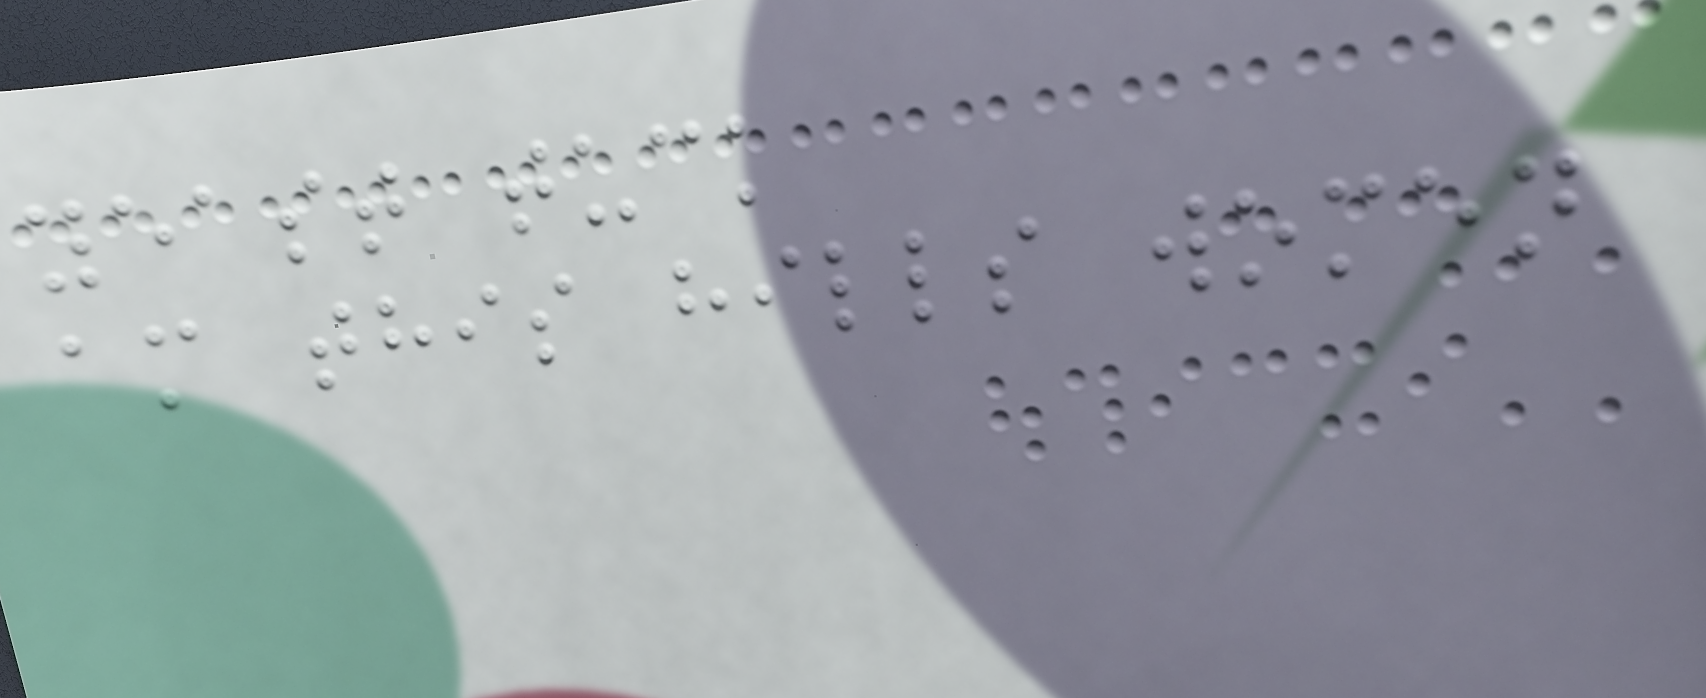yeast tuck
am this hills women
